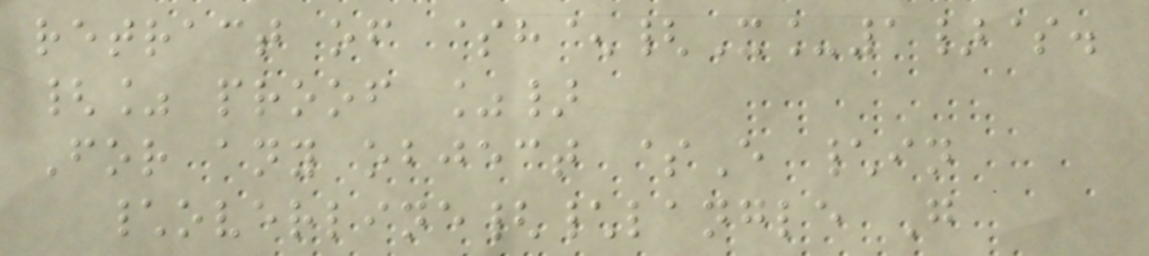retract of $h^{X_1}$.
{% proof %}
For any object $E \in
\overline{\langle G
